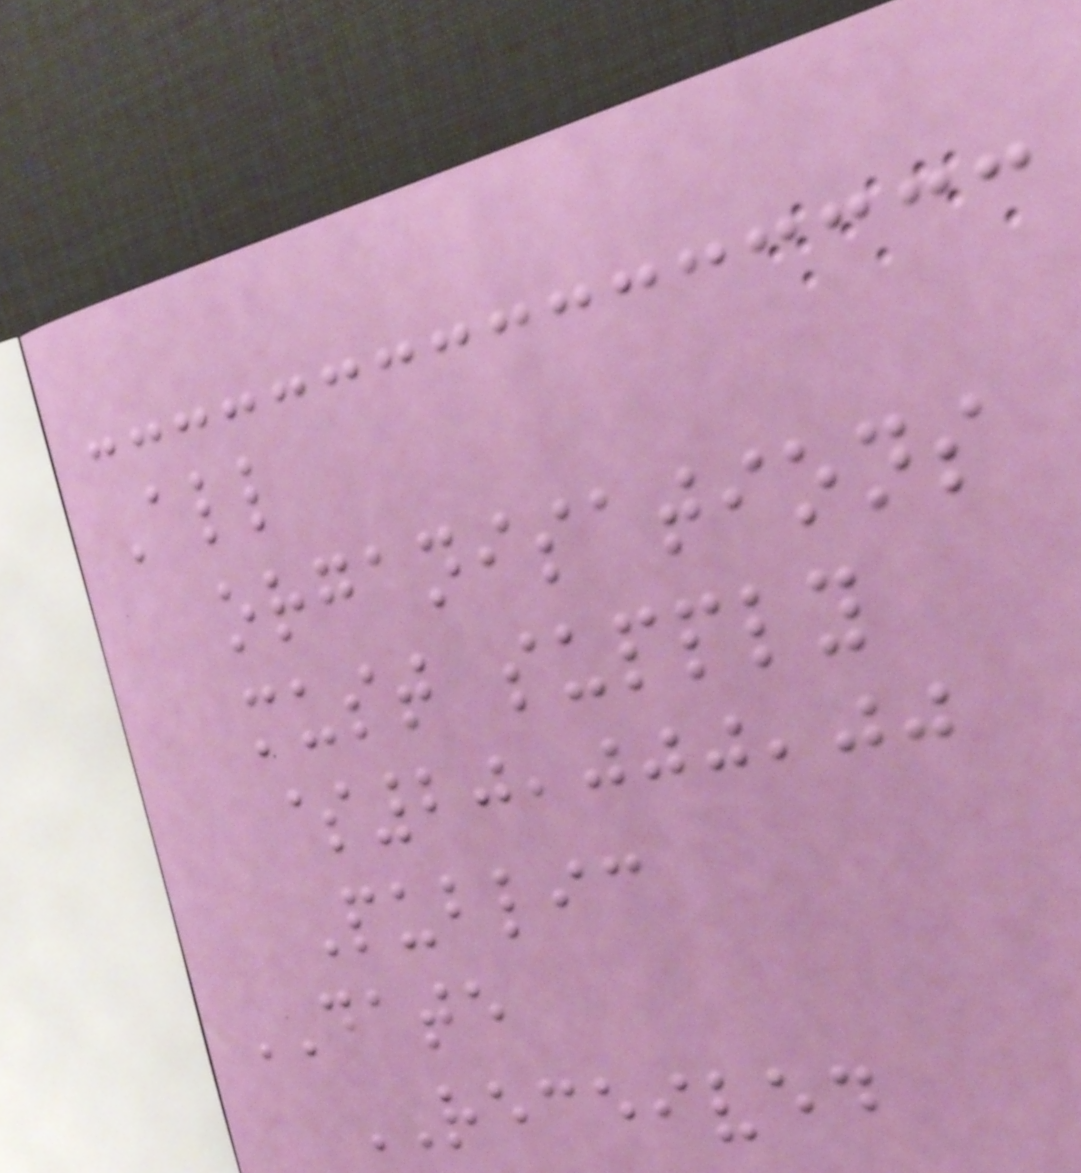All
organisations
must supply
$20,000,00
Public
DATE
RECEIVED
